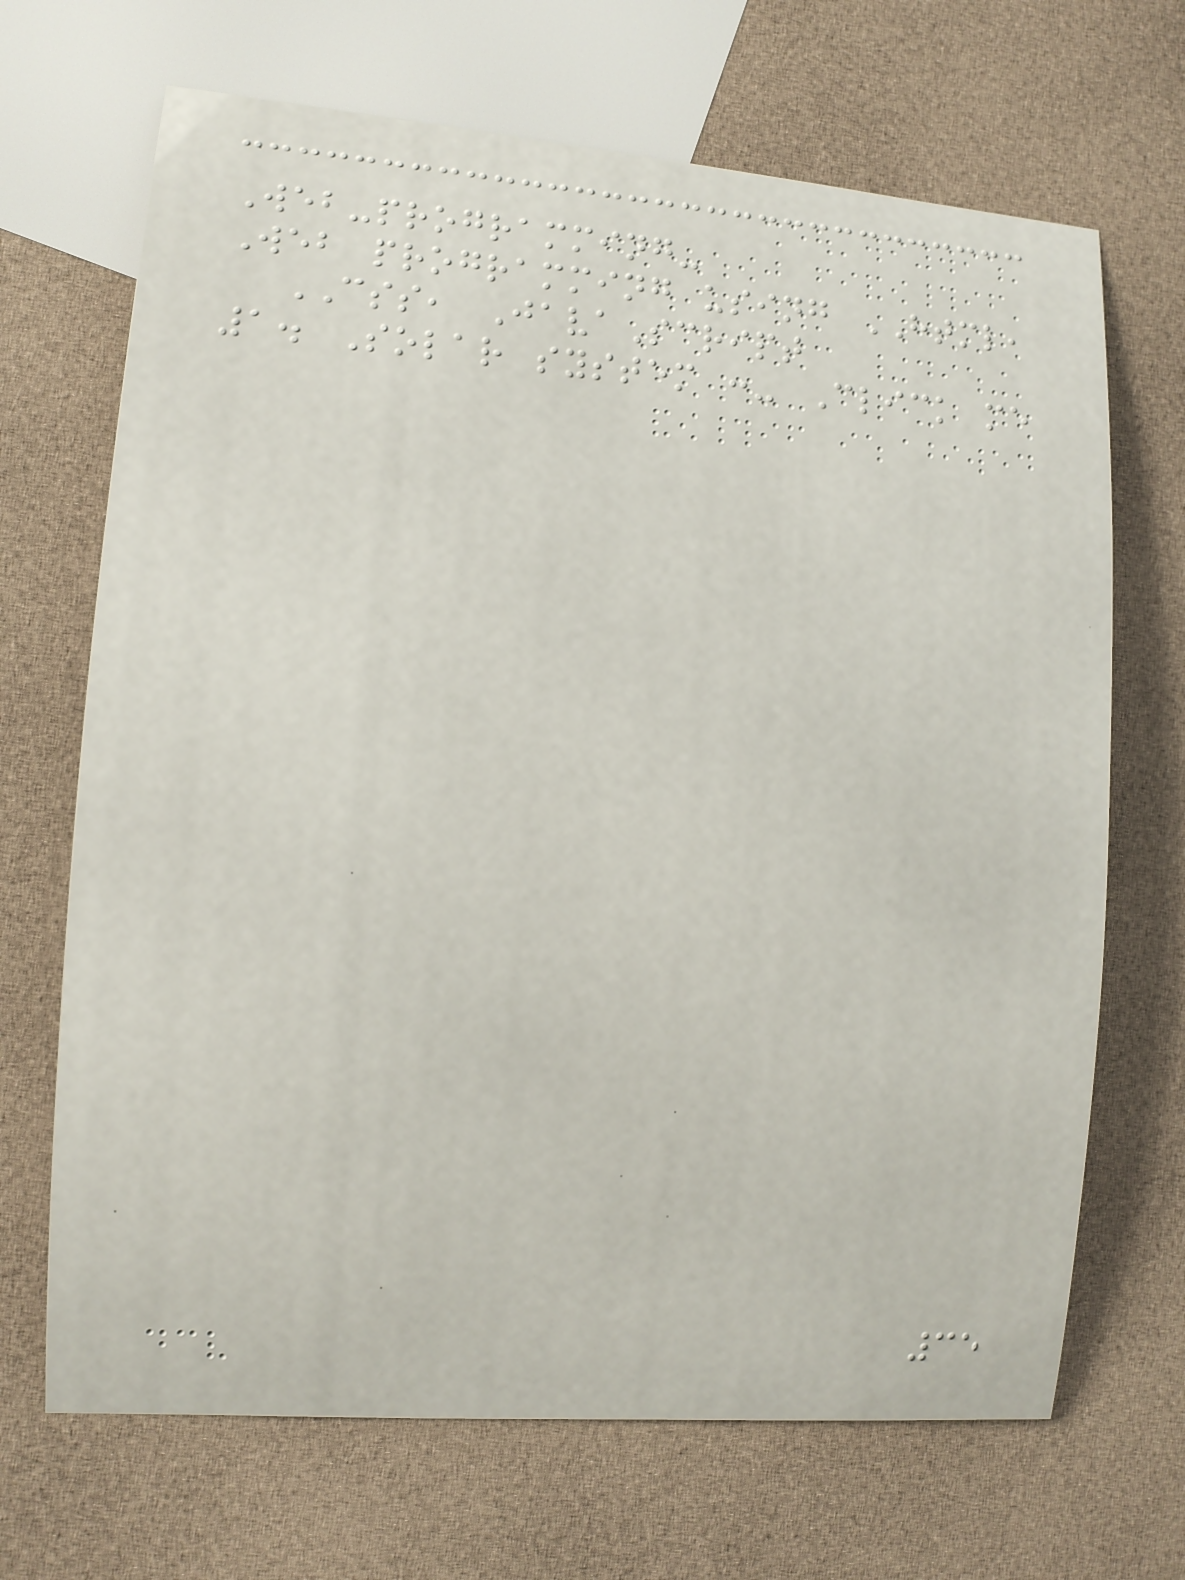Web-programming-
Web programming using HTML,
CSS, JavaScript
1. Solar system :- Click me
35
